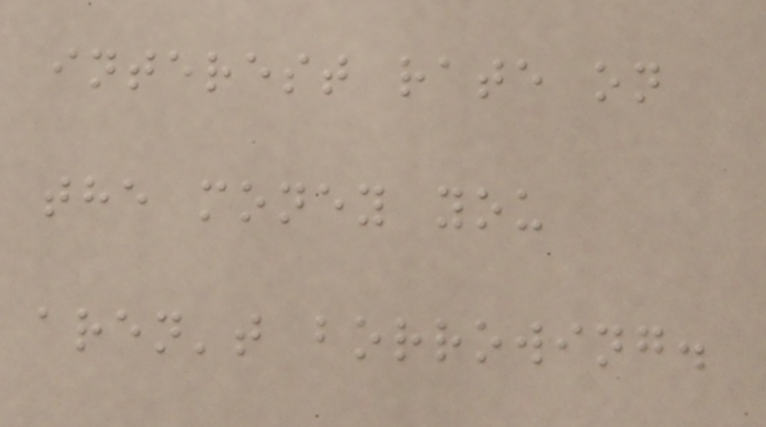interest rate on
the money you
aren't borrowing.
